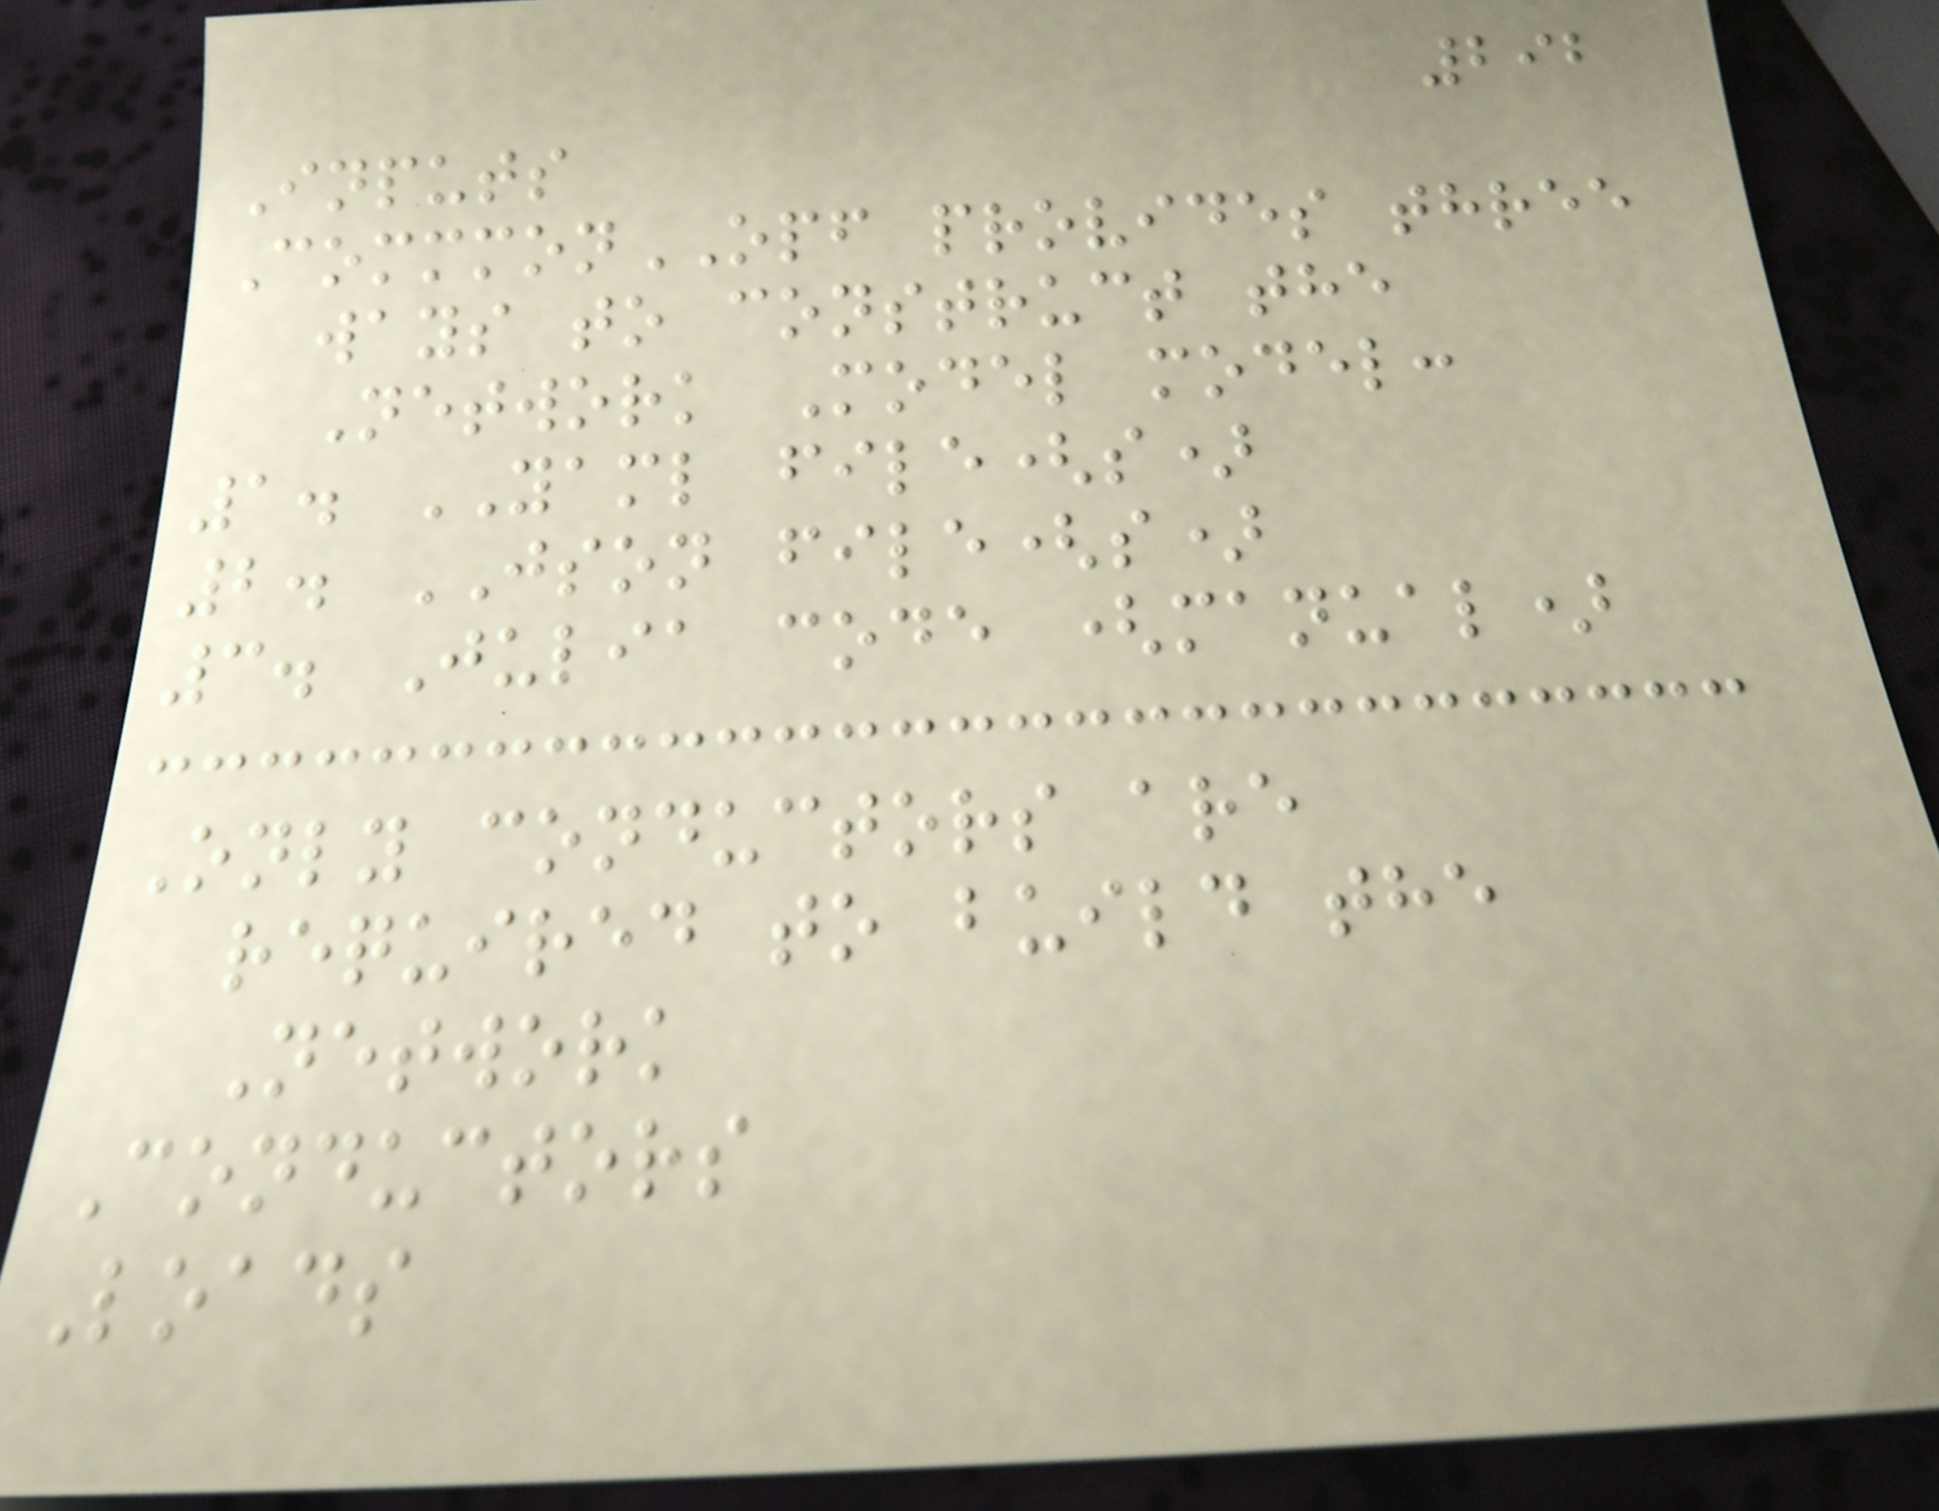292
Inputs
CommmonOPF provides three
ways to construct the
Network Model model:
1. YAML file(s)
2. JSON file(s)
3. Julia code (manual)
Only conductors are
required to build the
Network
Conductors
Loads
